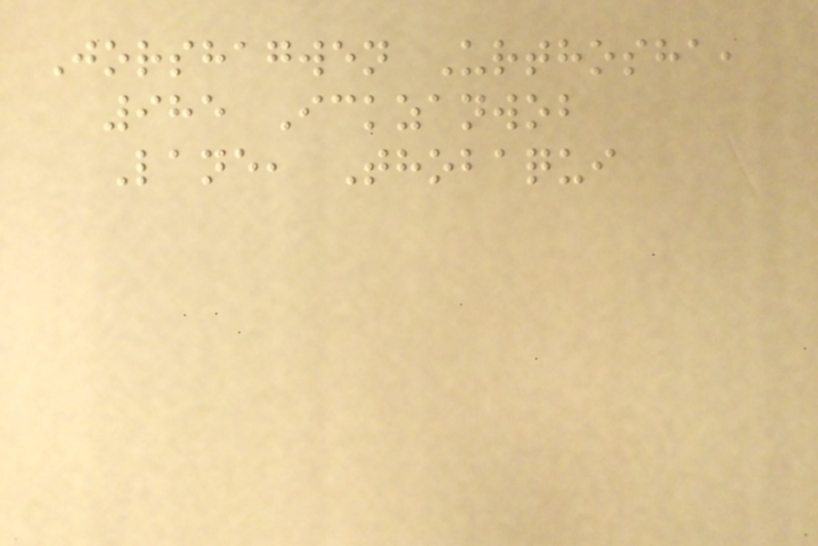Jorshagwen Urthosha,
985 Ickzanwob
Lane, Thobaqui
